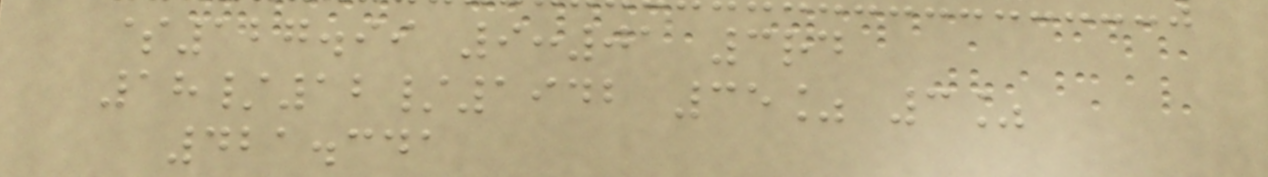$127.99 9:01 3rd
18/12/1942 35% 3%
421.341
